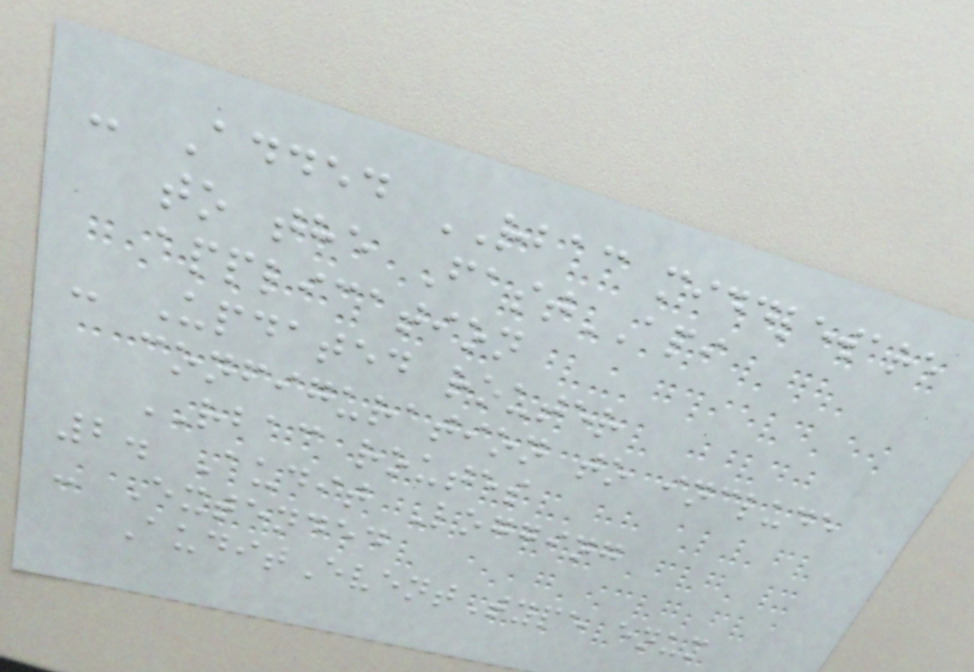- Added RBAC middleware
to the FastAPI
application
- Updated router
configuration to include
RBAC routes
2. Audit Logging
- Extended
AuditEventType enum
